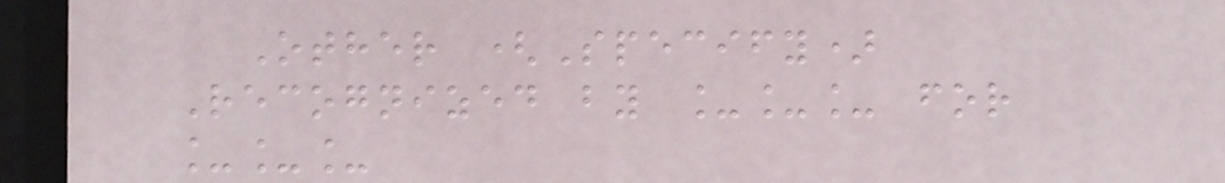Other (Specify)
Recognized by ___ for
___
